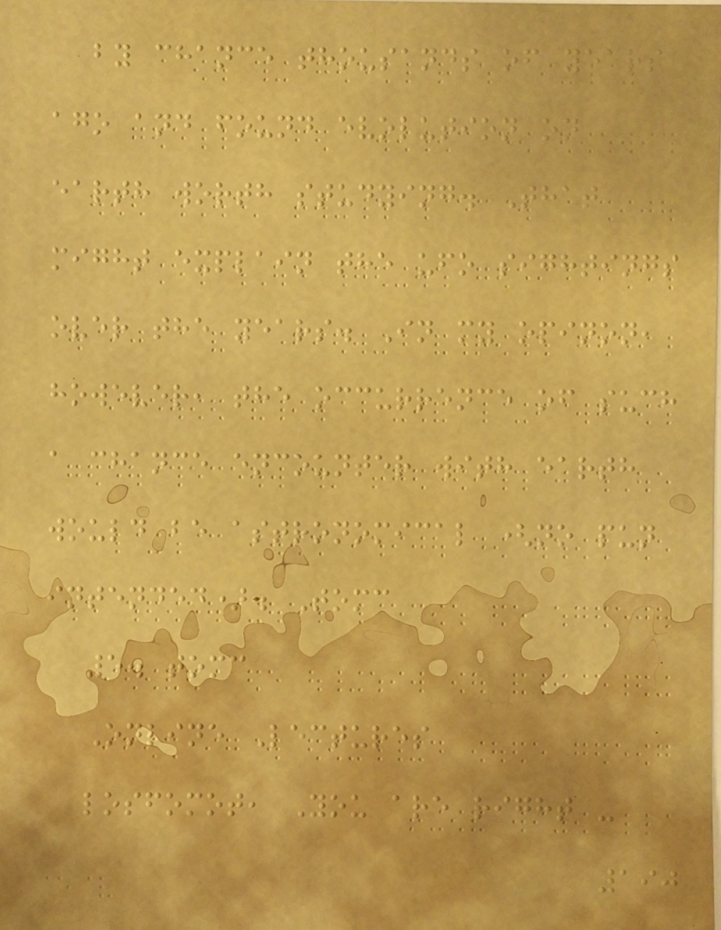by chance thousands of years
ago and found evolution on
earth worth studying. That
might explain the ufo sightings
over the years. In my opinon,
however, the occurrence of such
a chance encounter with earth
would be astronomical (no pun
intended). Tomc
5. tomc
Online Lectures
losfomot, You are right -
190
